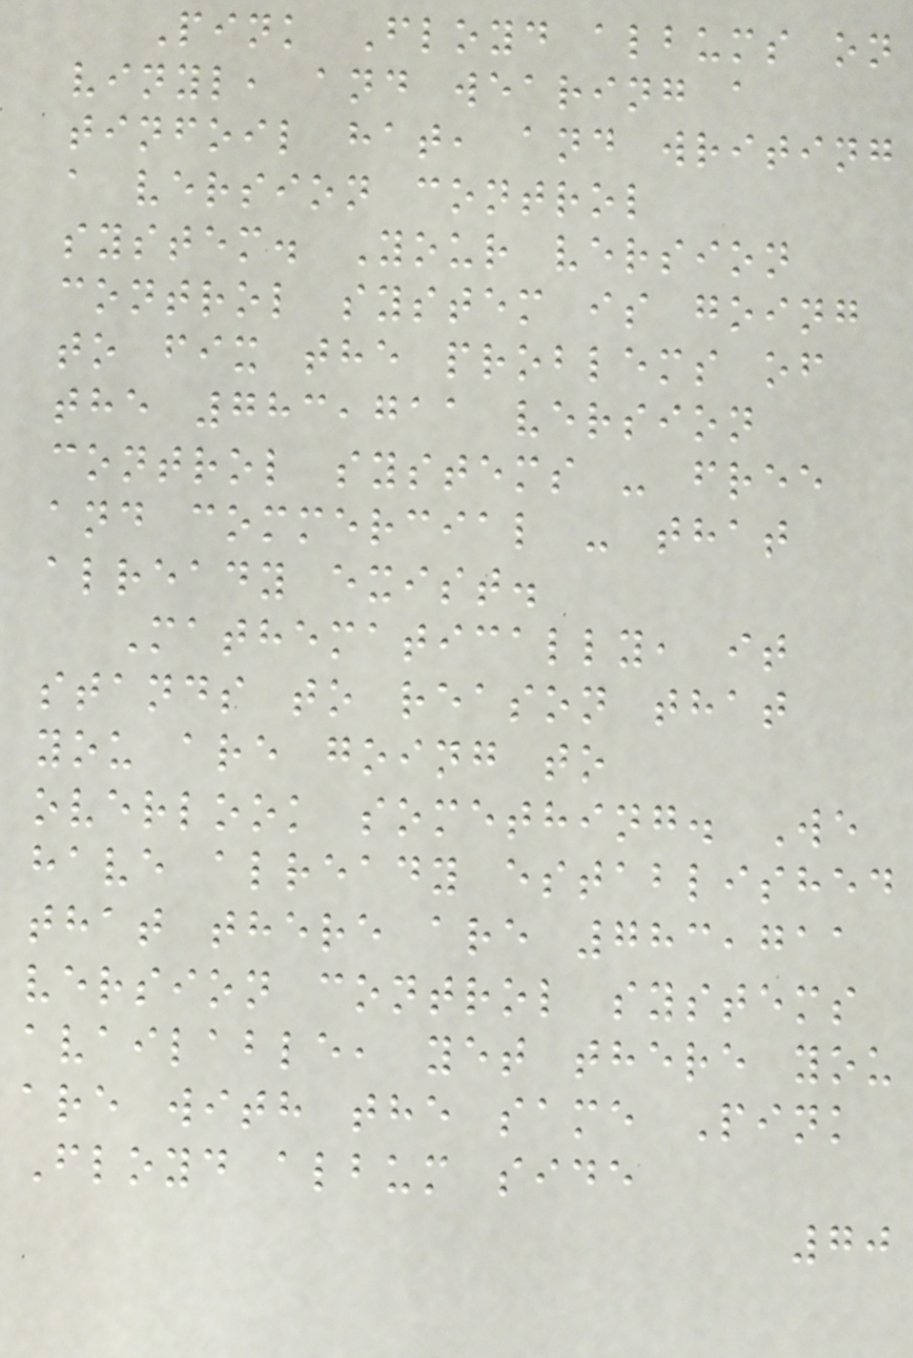Pink Floyd albums on
vinyl, and wearing a
tinfoil hat, and writing
a version control
system. Your version
control system is going
to fix the problems of
the 783,711 version
control systems - free
and commercial - that
already exist.
Mathematically, it
stands to reason that
you are going to
overlook something. We
have already established
that there are 783,711
version control systems
available, yet there you
are with the same Pink
Floyd album side
70
